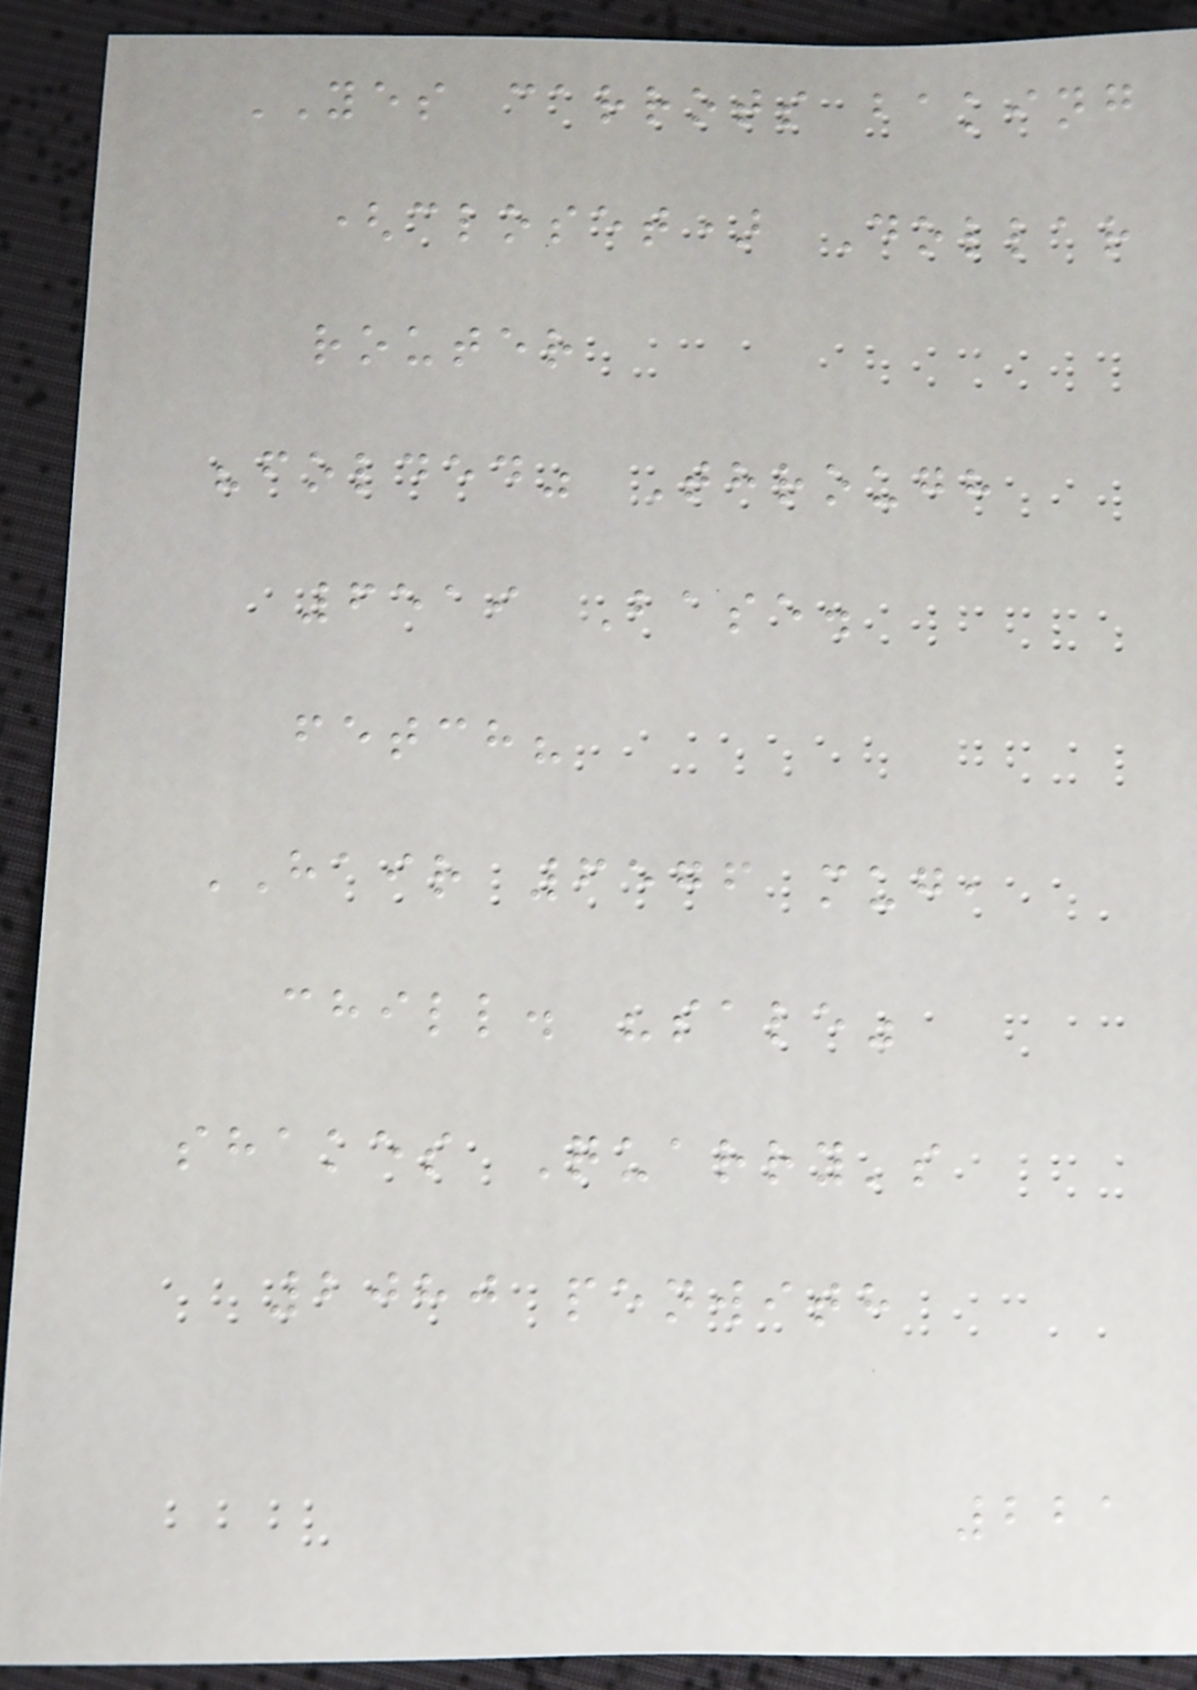YES carrots baking
(closet) Dollar
router
"folded" Through
6519 Base.
fetch?
HAIR 6576 mug,
chill. "sale"
shakes Quarry's
2080 penwith
221
